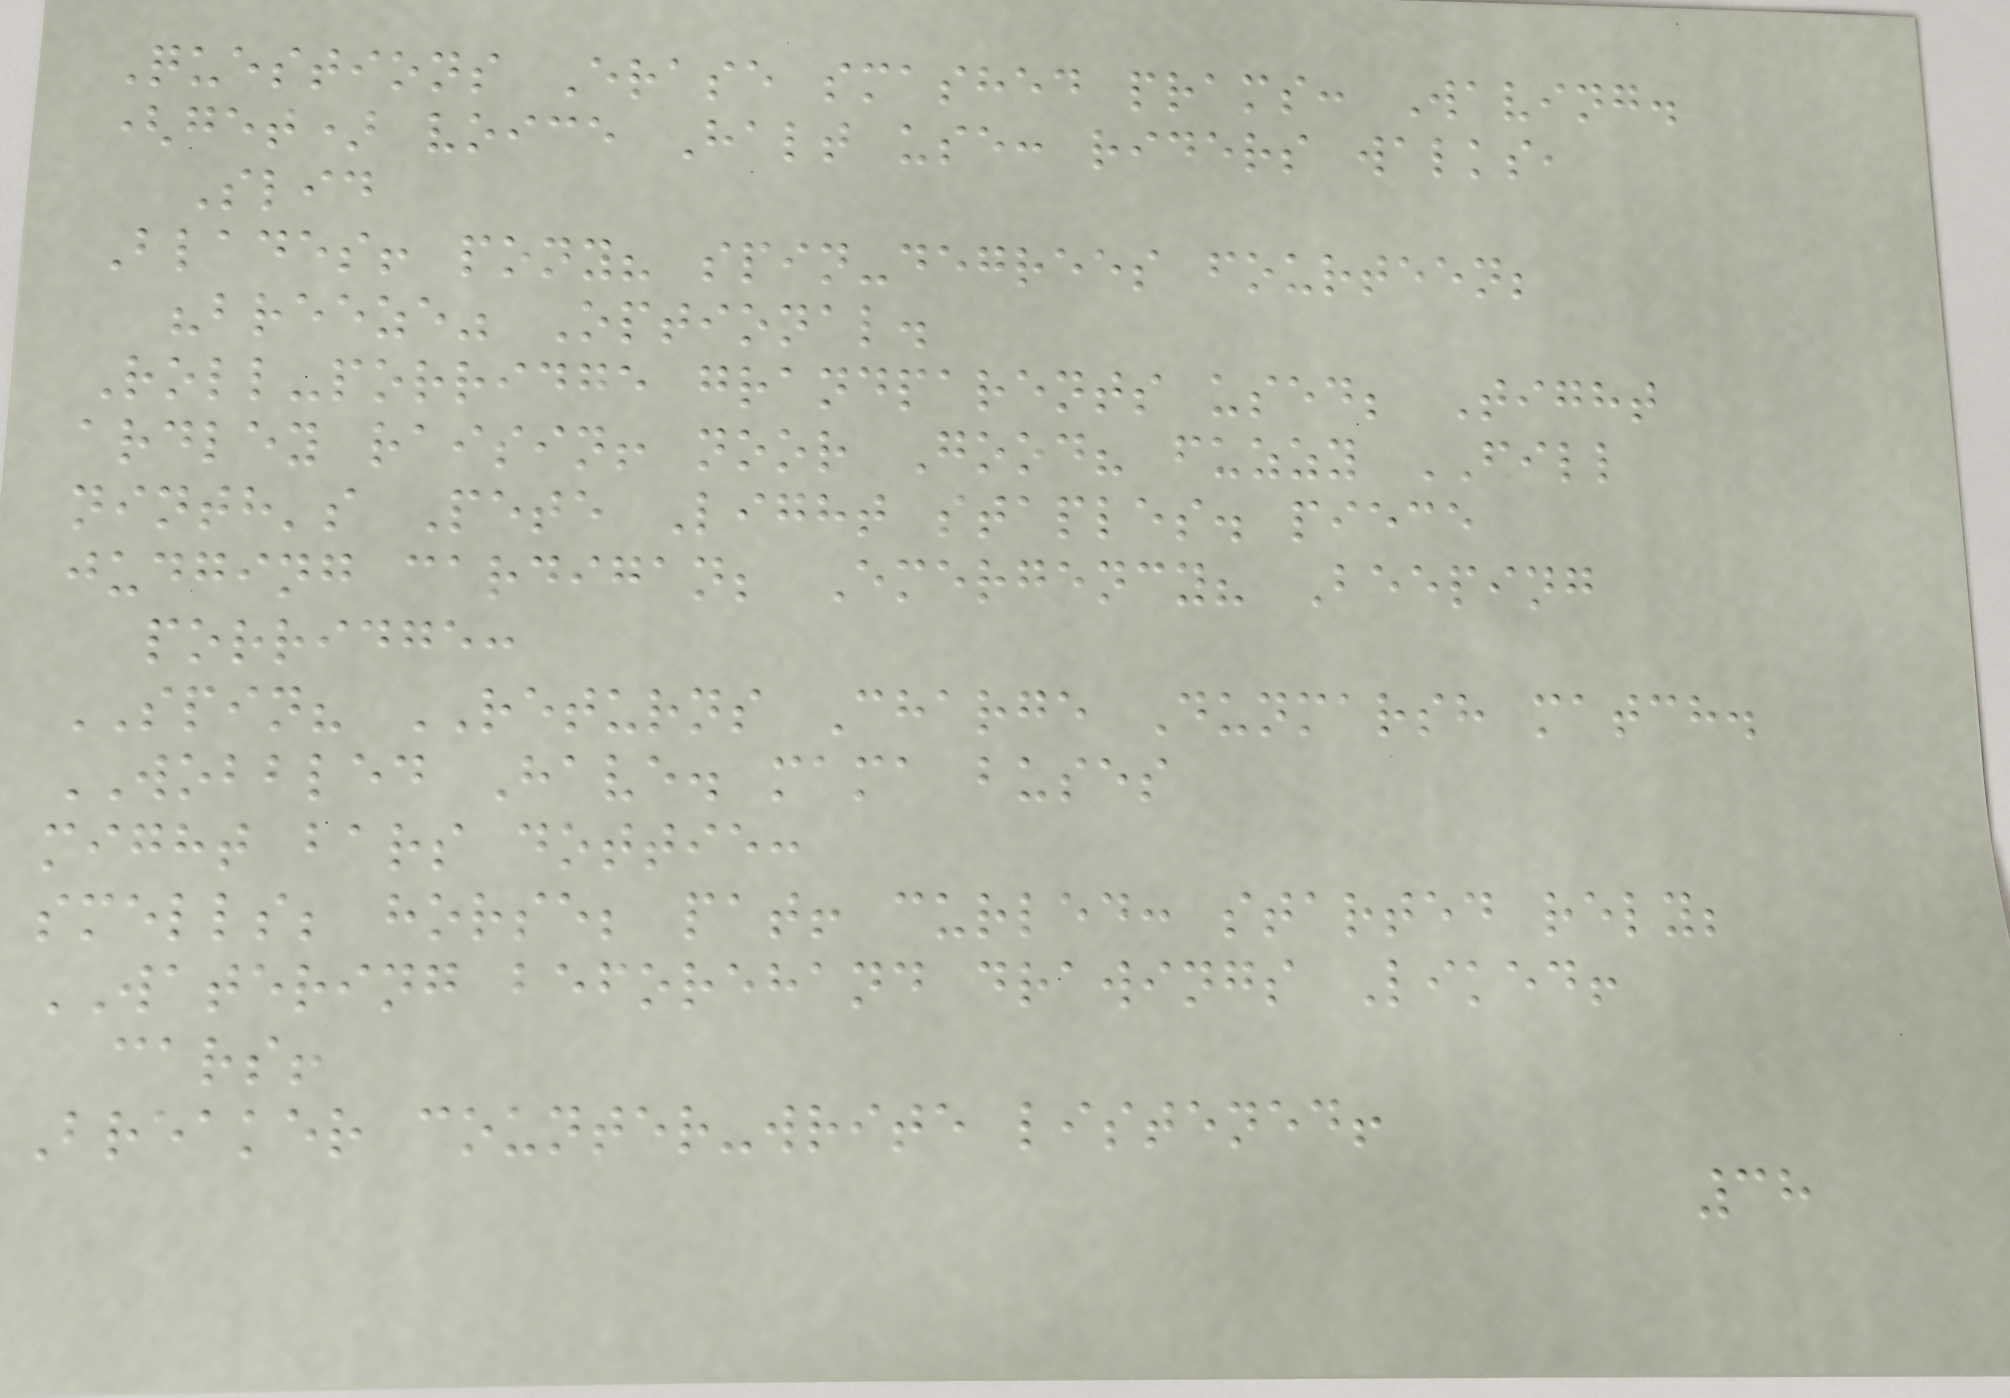Questions Erase smashed prams: Waving.
(get) voice Halt use: riders walks,
Slid
Blades! pony? spin-degrees fourteen;
"breeze" Optional.
Roll-porridge grandparents used; Tight
ardley raisin! noor Good? fuzzy FILL
ninth's Pete Light staples. piece
judging cardigan; Emergency? Beeping
porridge:
SPIN? RETURNS Charge Dunmarsh match.
WOBBLED Have. mama buses
might bars dottie:
smells; horse; pat! curled: started rely;
WATERING beforehand drawings Liked!
cars!
Breaker counter-write listened!
38
